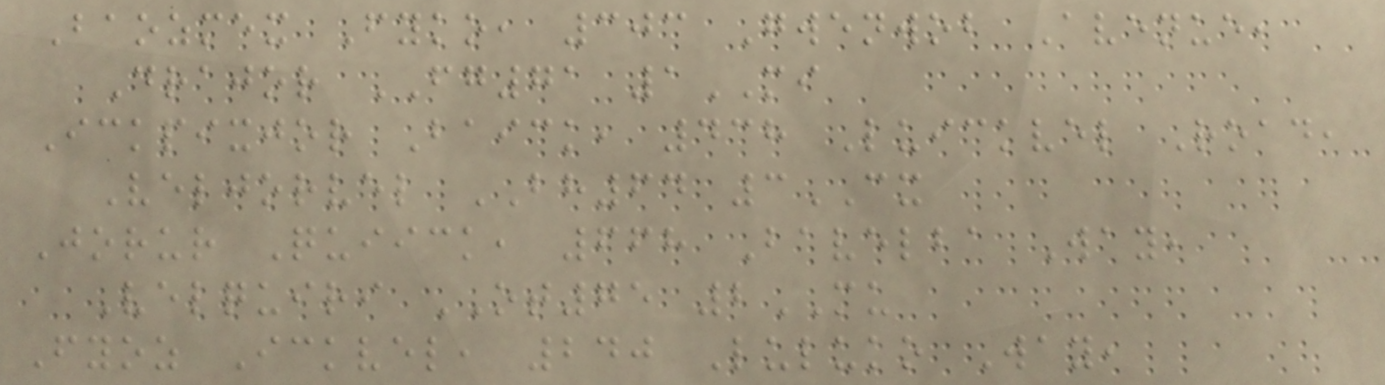Baozmex Fyko, 303 Gwenwob Avenue,
Drajor FG71 1MI
Ickpixjor Baick, 438 Luickvel Road,
Veljorvel BH64 3CX
Jorur Quiick, 668 Bavelba Way,
Velquiri OT75 2MU
Fyoz Ickvel, 240 Luluko Way,
